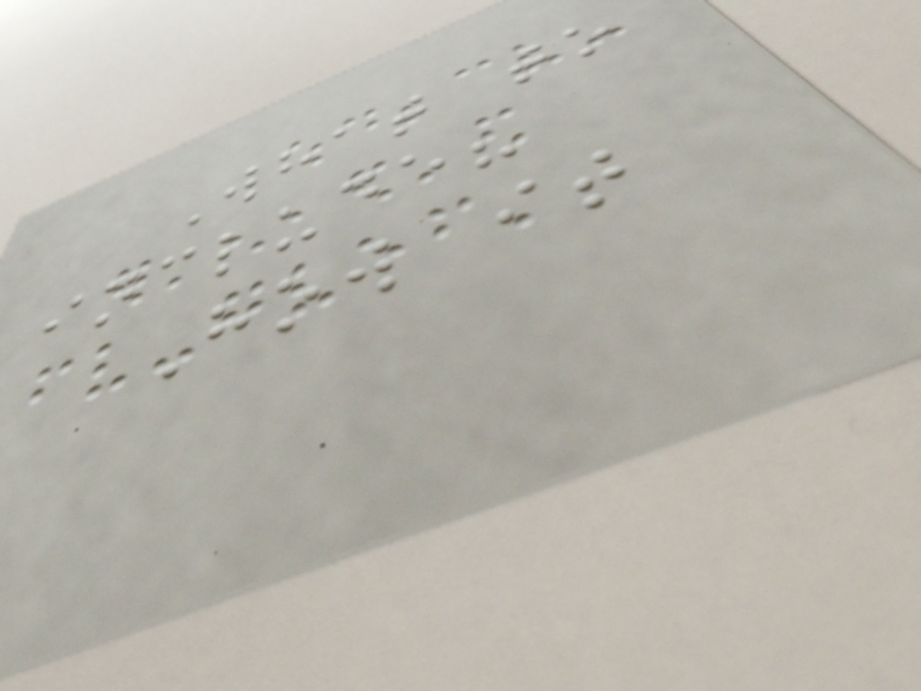What to
include?
How it
